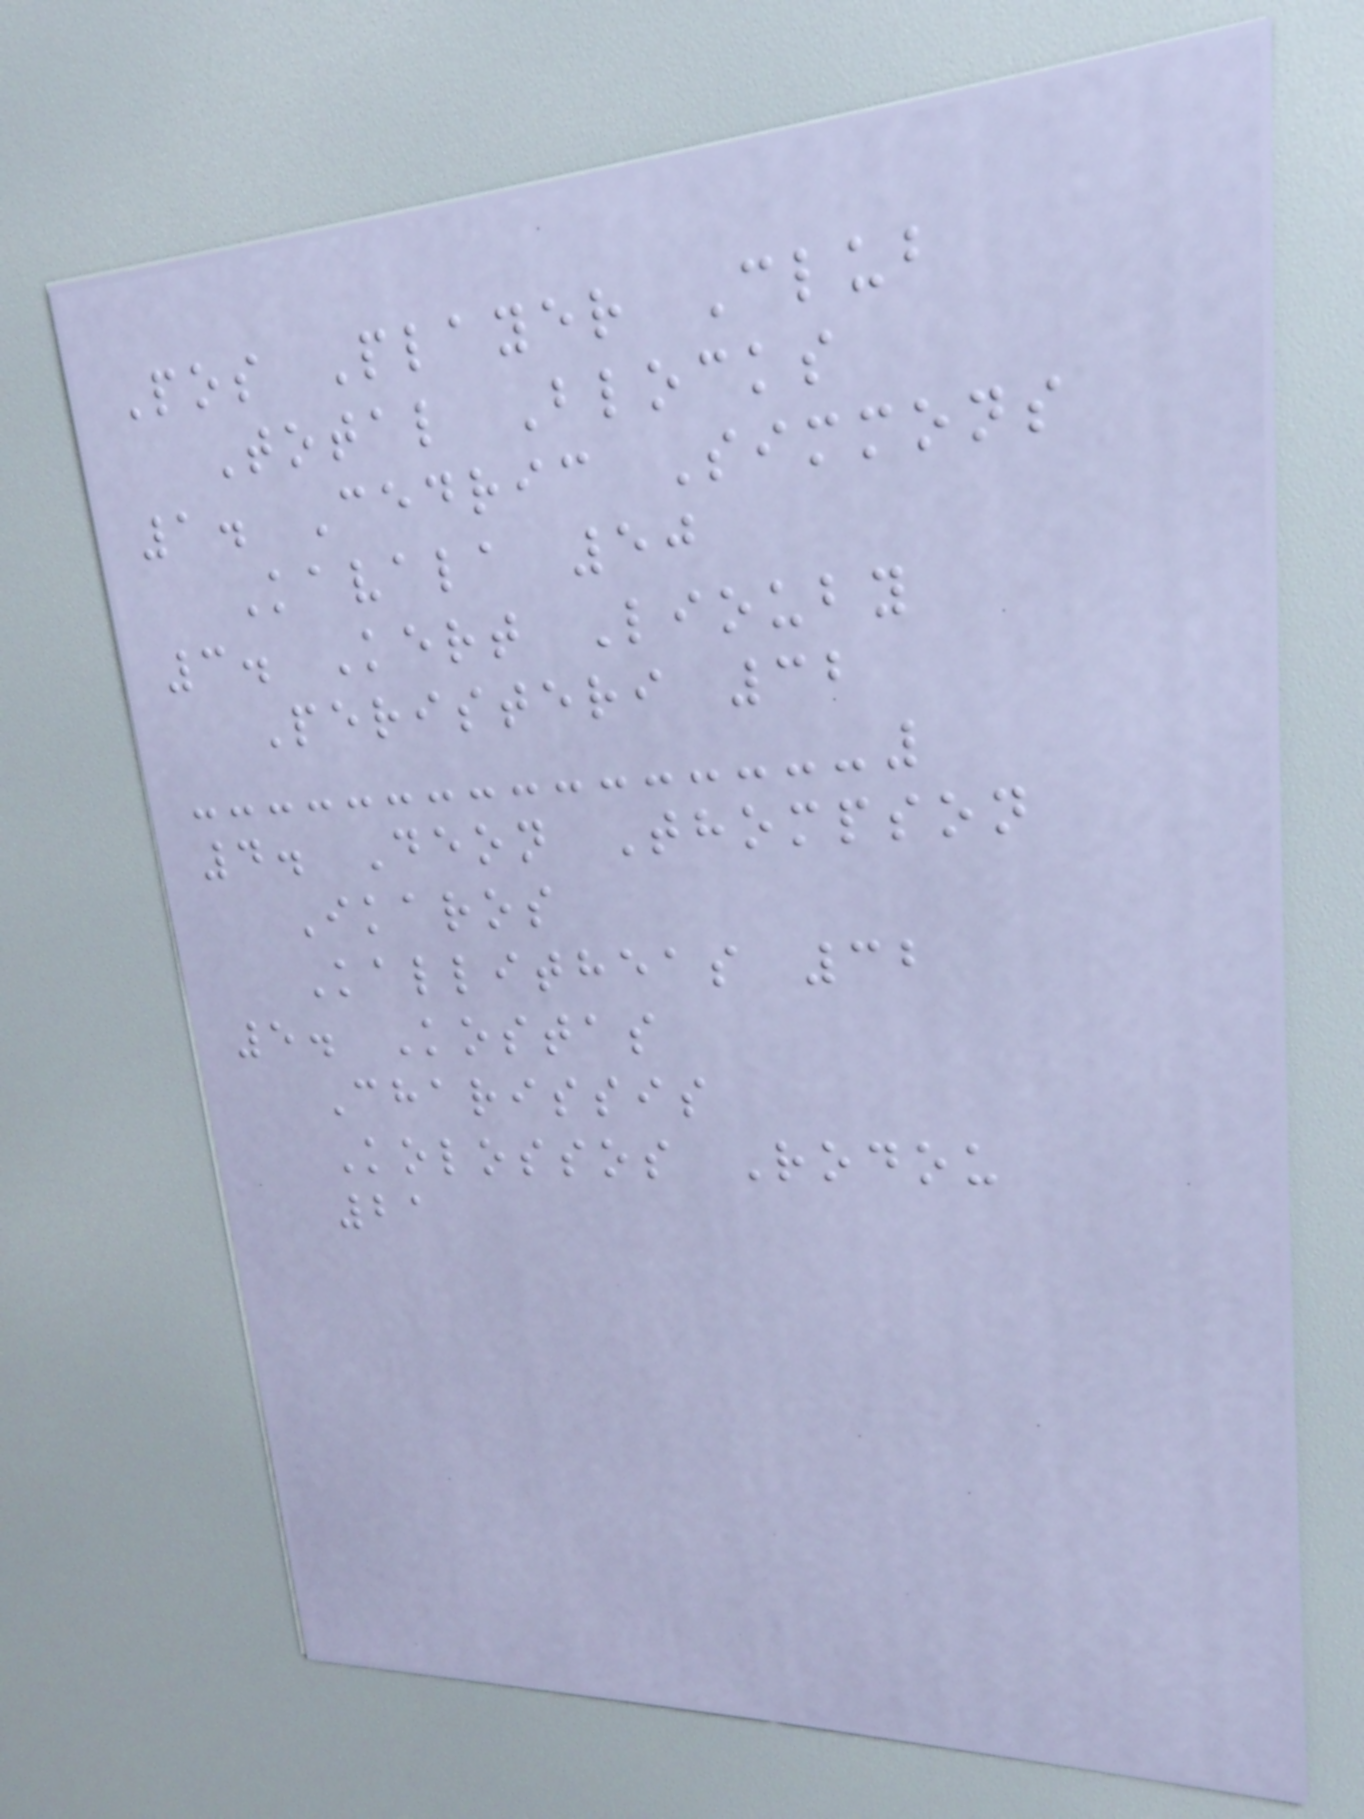Pos Player Club
Total Blocks
1. Cedric Simmons
Kavala 50
3. Kert Liouby
Peristeri 32
4. Deon Thompson
Ikaros
Kallitheas 32
5. Kostas
Charissis
Kolossos Rodou
21
